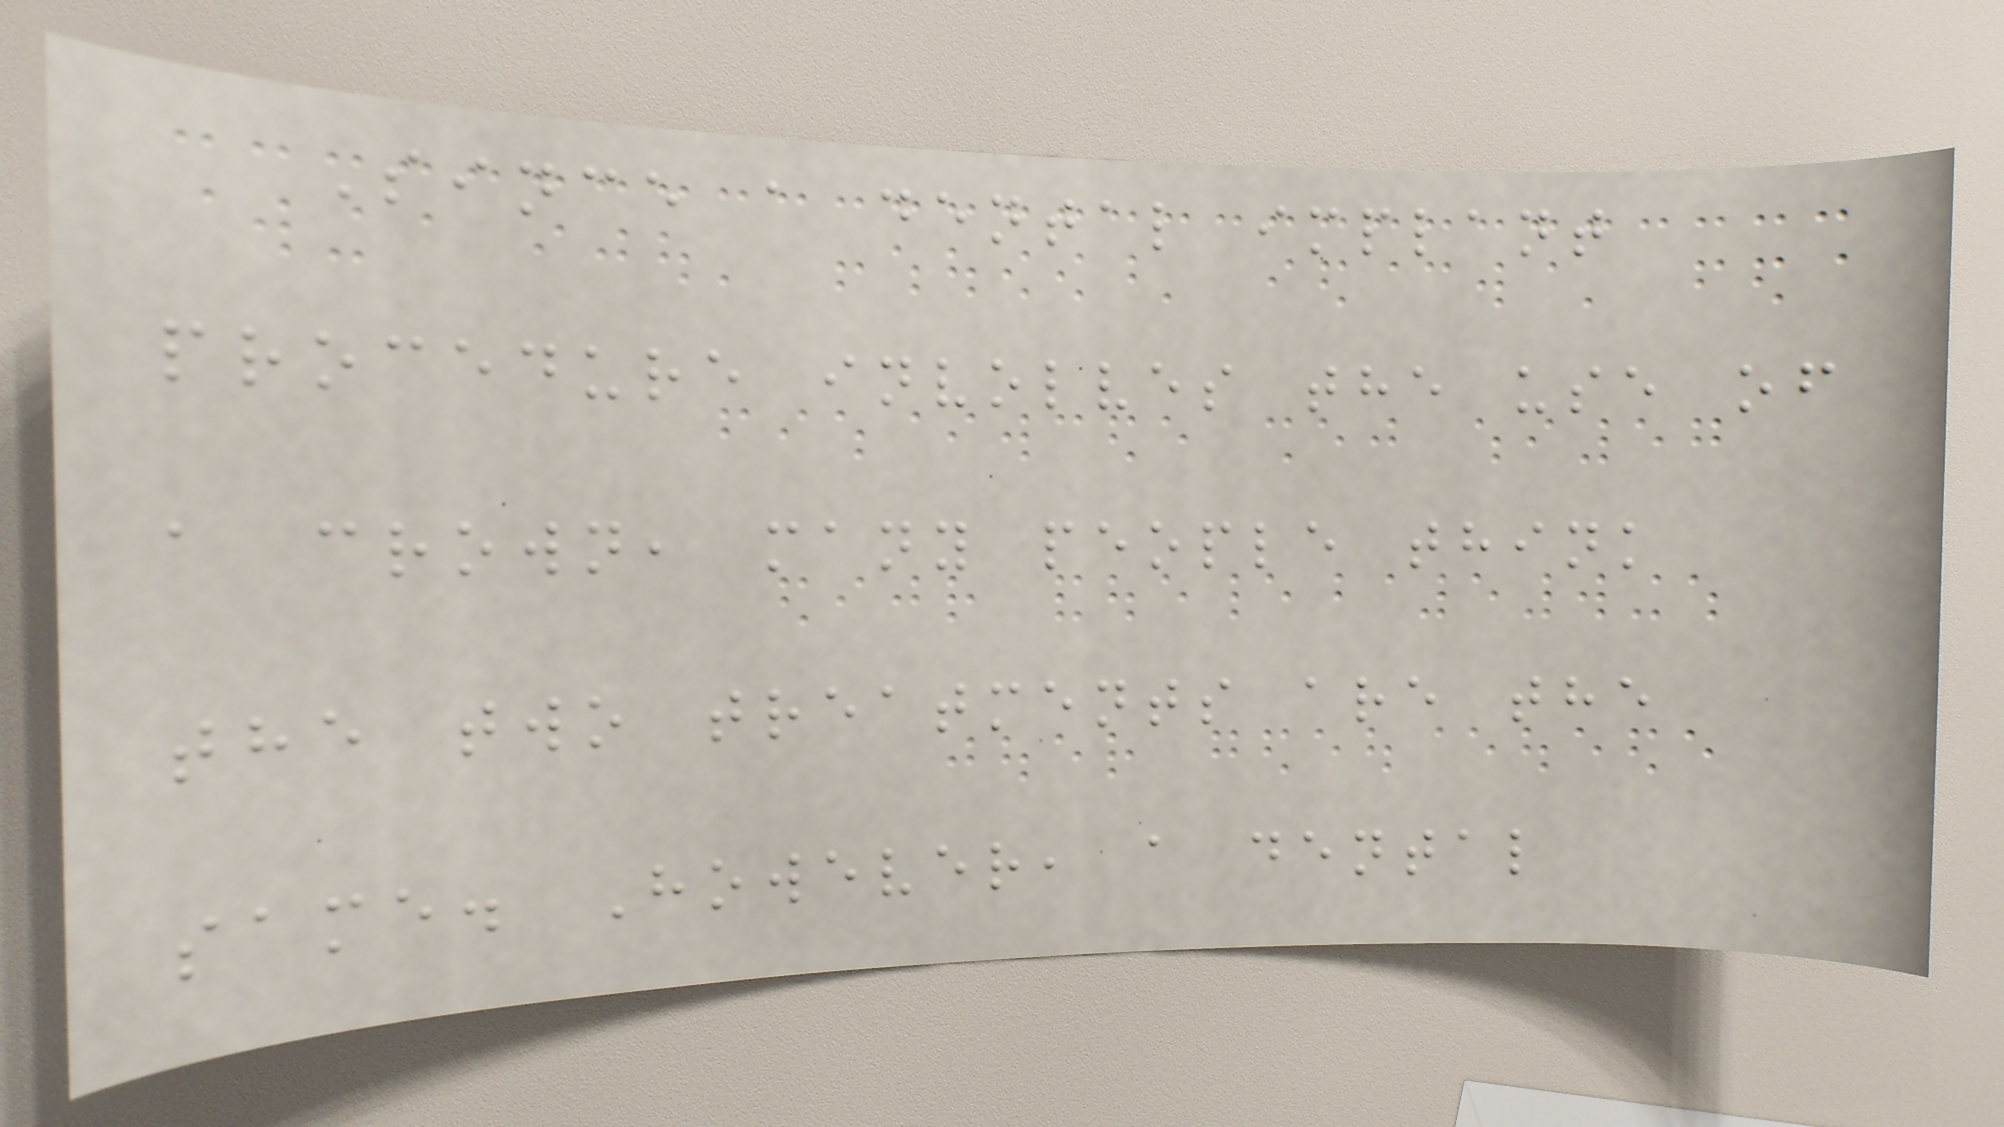Since a dental implant
procedure involves the use of
a crown, many people think
the two treatments are the
same. However, a dental
